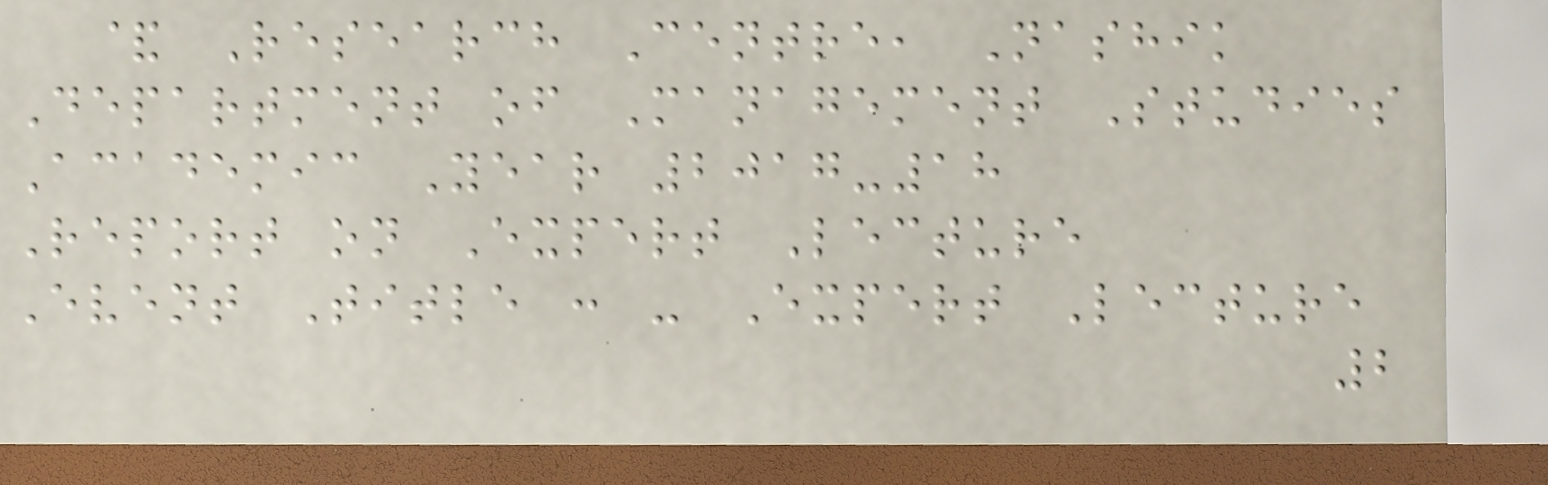& Research Centre, Nashik
Department of Management Studies
Academic Year 2017-18
Report on Expert Lecture
Event Title : - Expert Lecture
2
